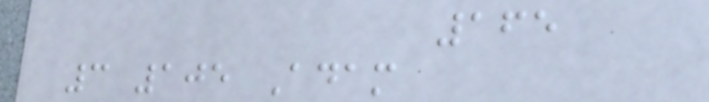165
3 105 Adam
